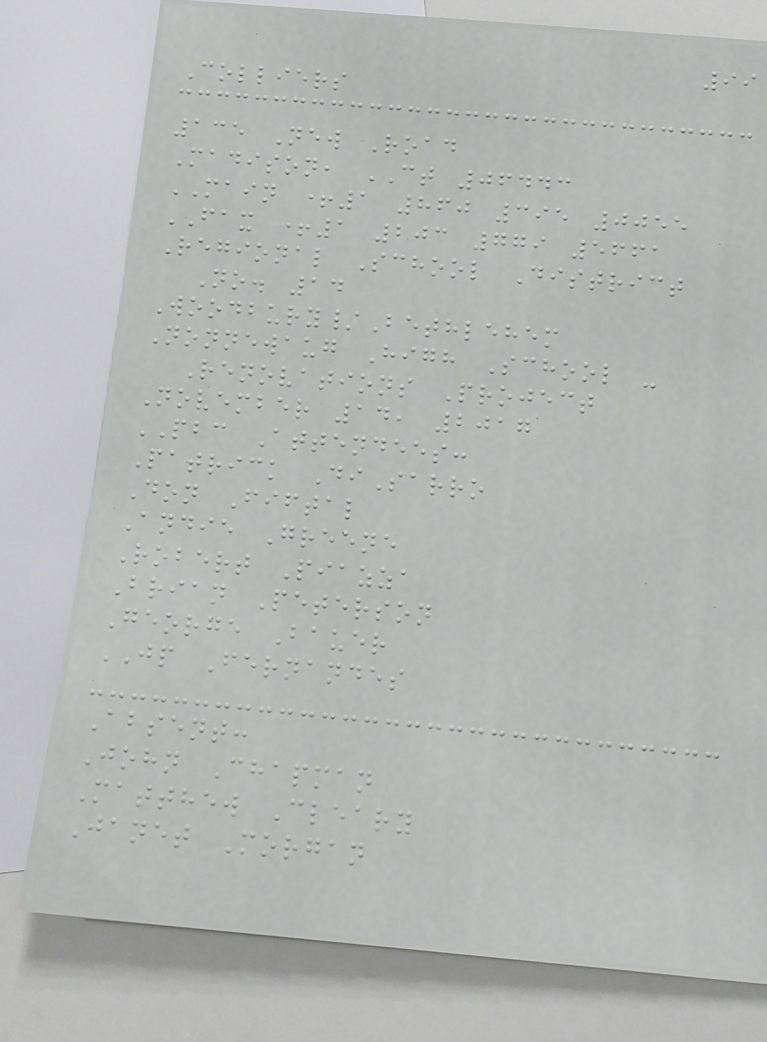99
Colliers
135 New Road
Madison, CT 06443
MAIN +1 860 395 0055
FAX +1 203 779 5661
Regional School District
No. 14
Woodbury/Bethlehem
Nonnewaug High School -
Renovations Project
November 14, 2017
PBC Attendees:
Patrick DiSarro
Don Fiftal
Andie Greene
Robert Piazza
Brian Peterson
George Bauer
JP Fernandes
Absent:
John Chapman
Matthew Cleary
Janet Morgan
